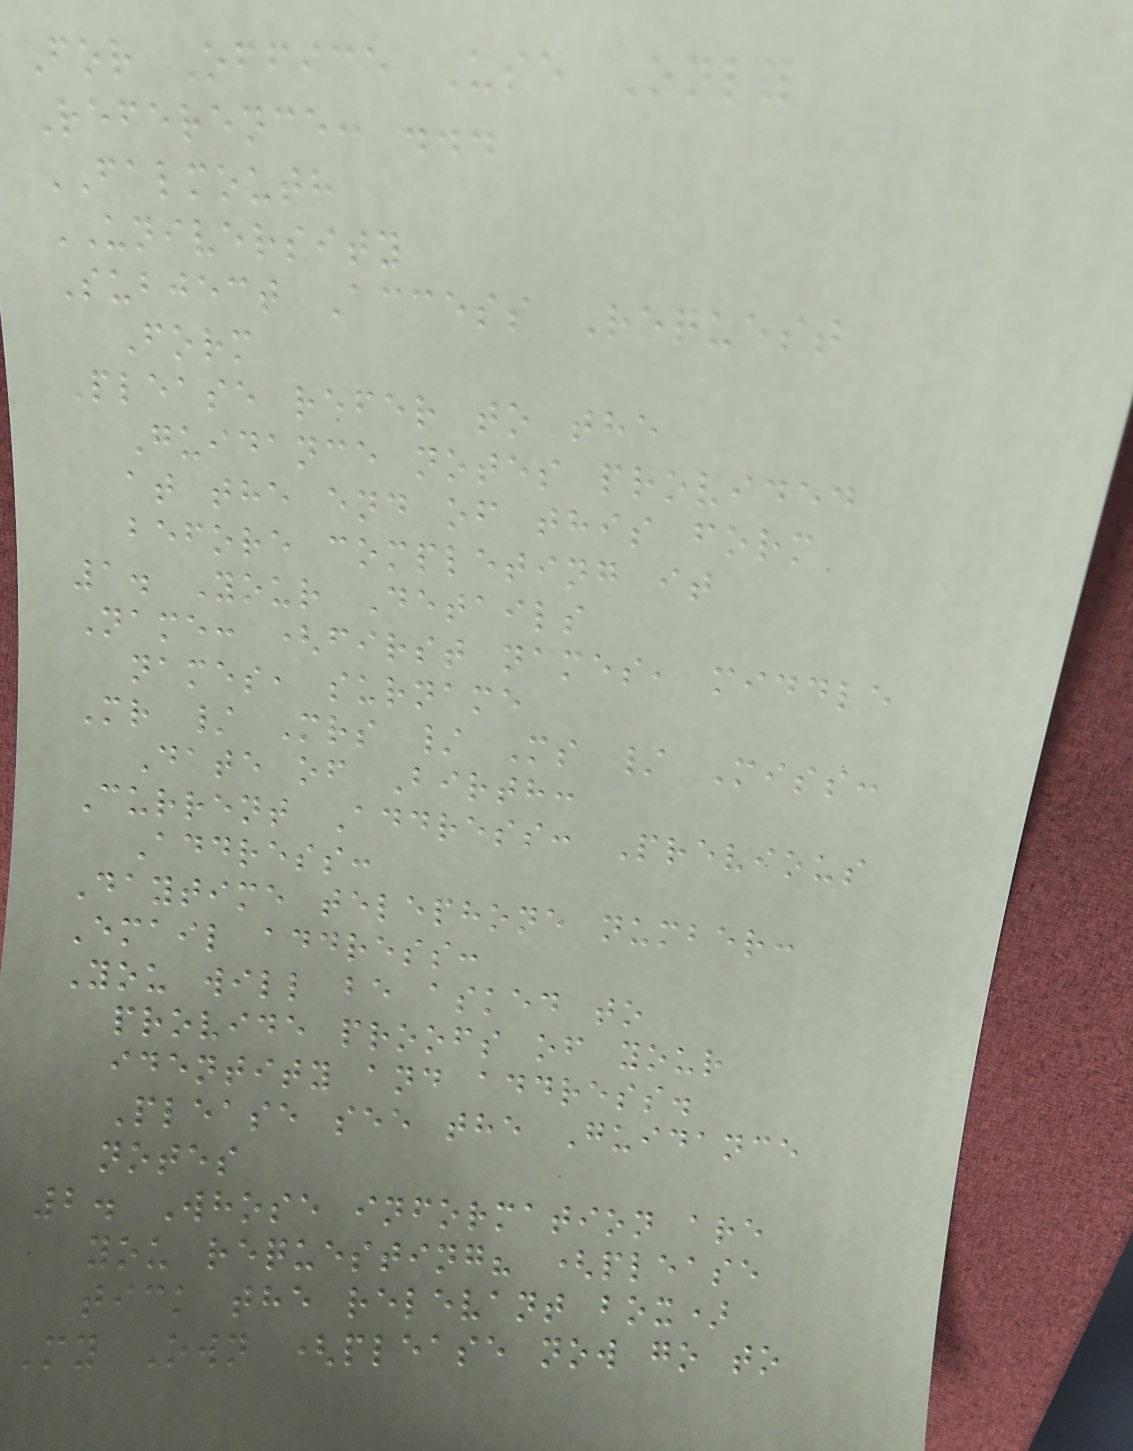For Office Use Only
Reference: ...
FALMOUTH
UNIVERSITY
Subject Access Request
Form
Please refer to the
Guidance notes provided
at the end of this form
before completing it
1. Your Details
Name: (first names, middle
names, surname
Mr / Mrs / Ms / Miss:
Date of Birth:
Current Address: Previous
Address:
Daytime telephone number:
Email address:
You will be asked to
provide proofs of your
identity and address.
Please see the Guidance
notes
2. Whose information are
you requesting? (please
tick the relevant box)
My Own (please now go to
